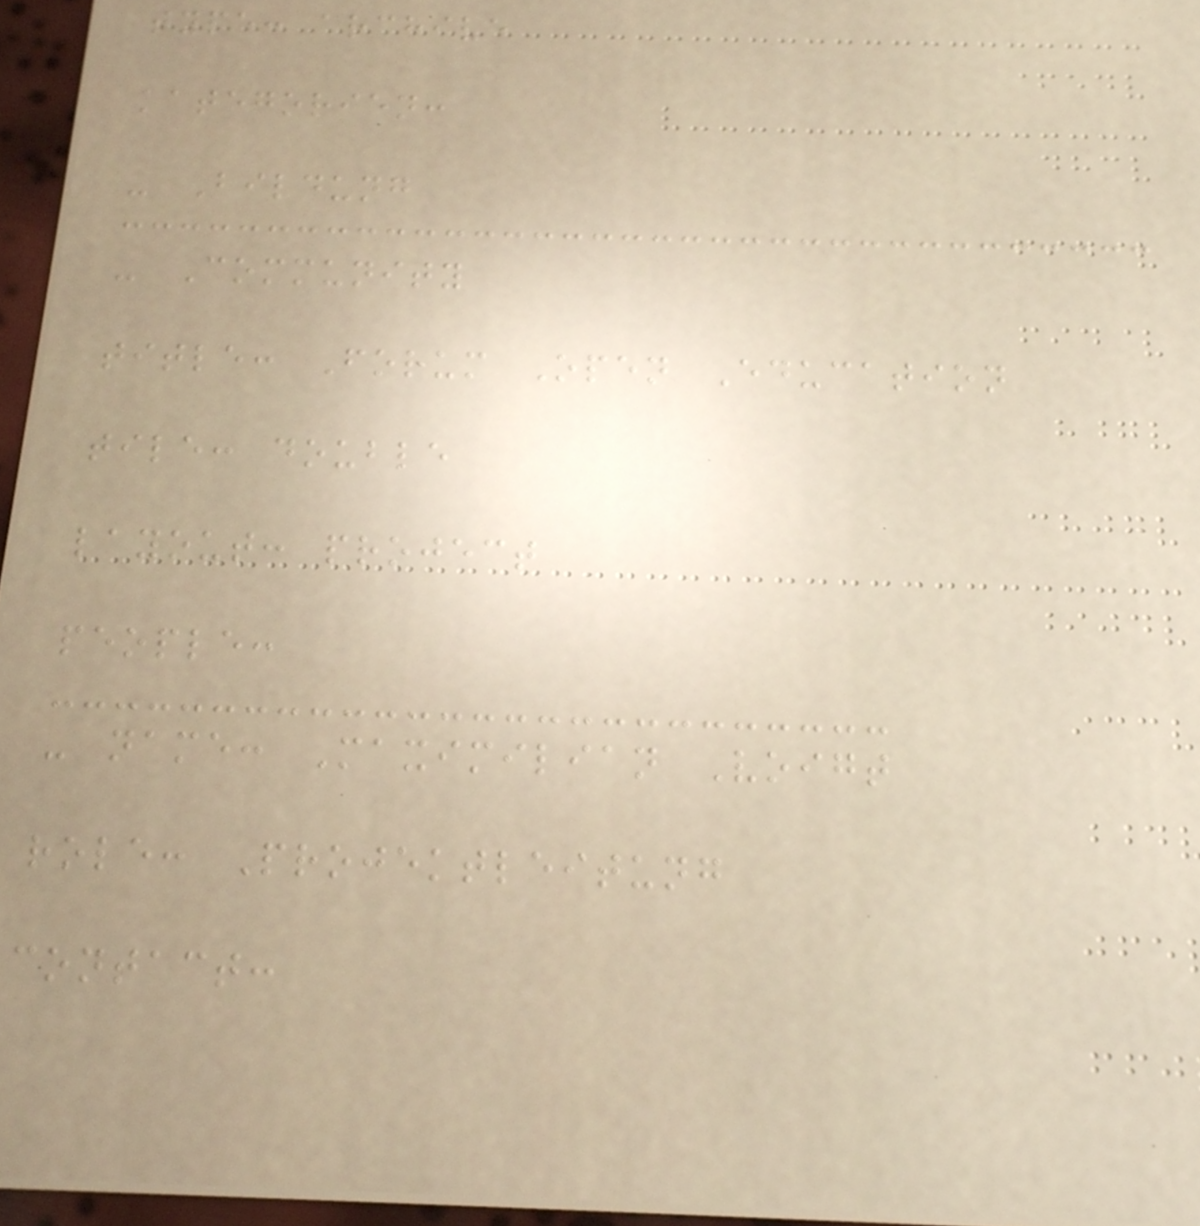type: archive
kategorien:
- Bildung
- Community
title: Forum Open Education
tile: double
layout: project
people:
- name: Maximilian Voigt
role: Projektleitung
contact:
